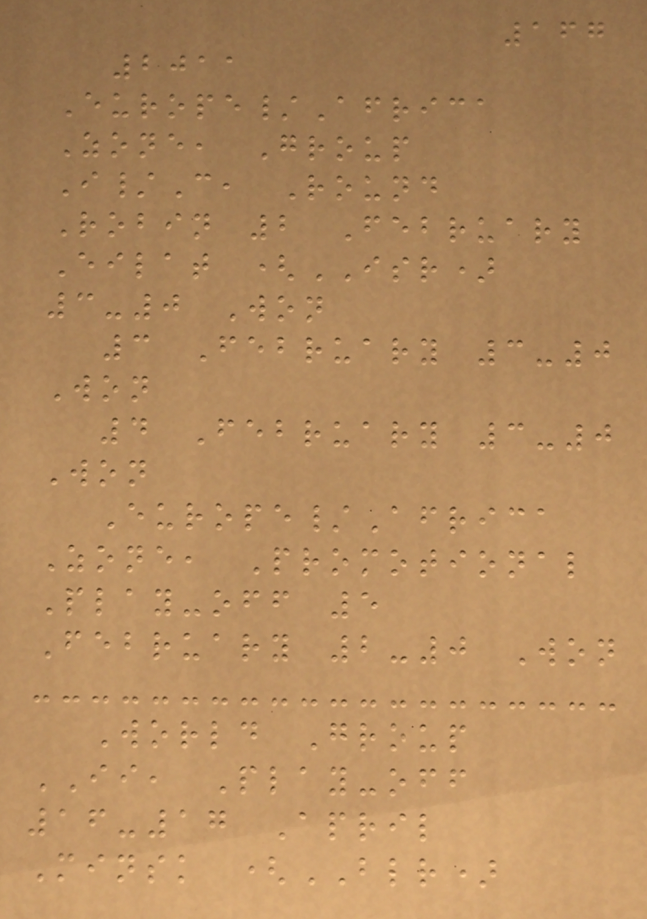167
2011
Europe/Africa
Zone, Group
I/C, Round
Robin 2 February
Eilat (ISR)
3-0 Won
3 February 3-0
Won
4 February 3-0
Won
Europe/Africa
Zone, Promotional
Play-off 5
February 2-0 Won
World Group
II, Play-off
16-17 April
Minsk (BLR)
